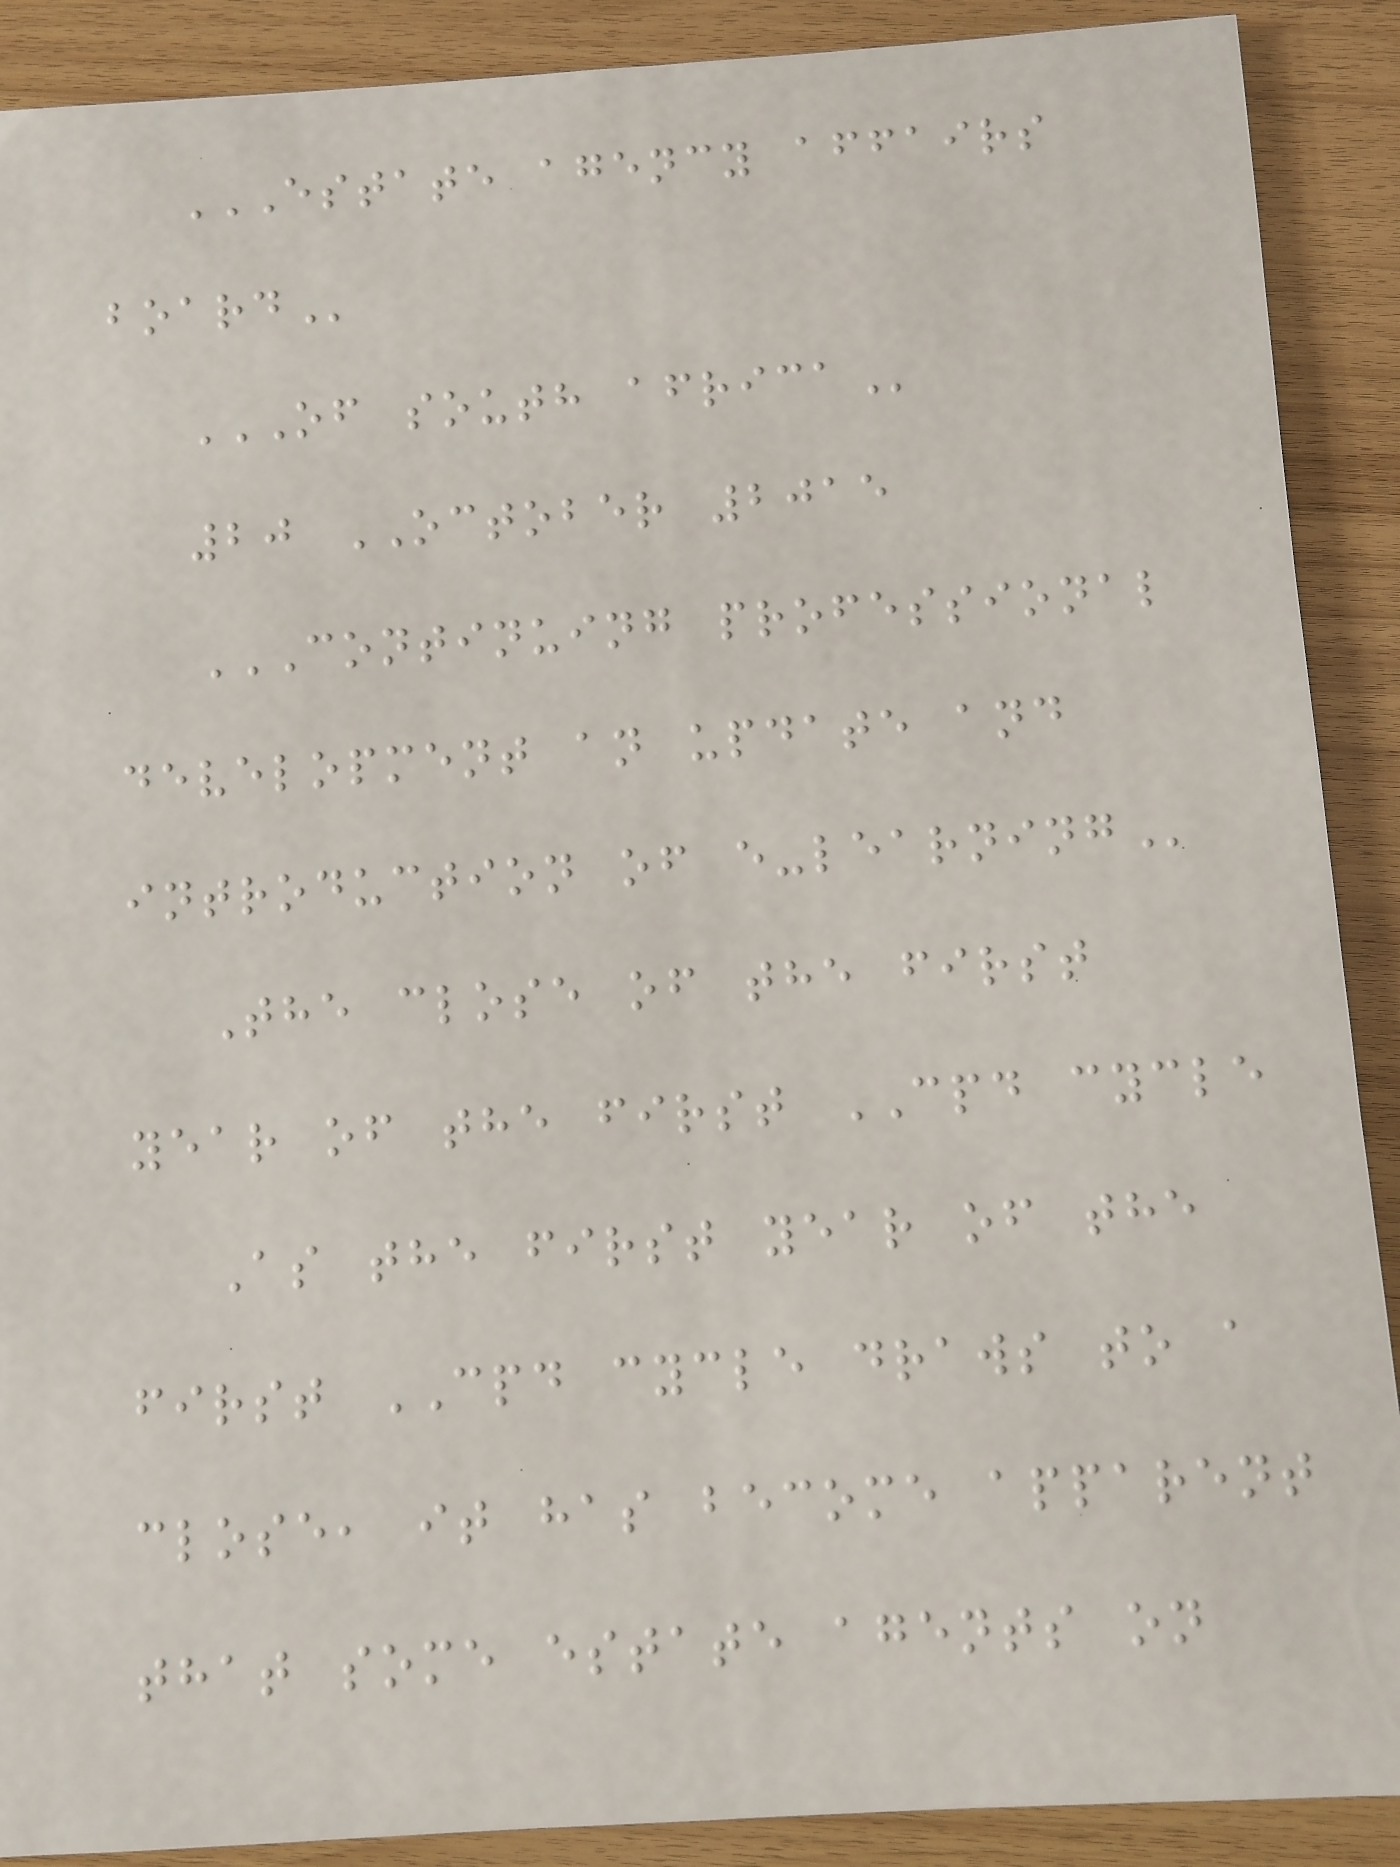ESTATE AGENCY AFFAIRS
BOARD
OF SOUTH AFRICA
20 OCTOBER 2015
CONTINUING PROFESSIONAL
DEVELOPMENT AN UPDATE AND
INTRODUCTION OF E-LEARNING
The close of the first
year of the first CPD cycle
As the first year of the
first CPD cycle draws to a
close, it has become apparent
that some estate agents on
